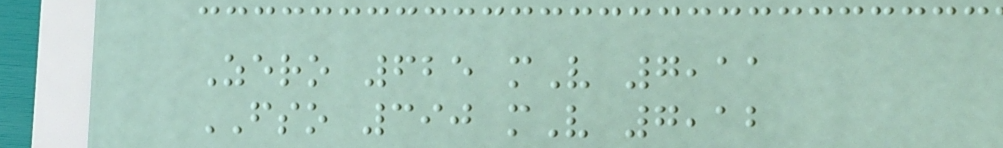Zero 625 mV 7,11
FSO 390 mV 7,12
